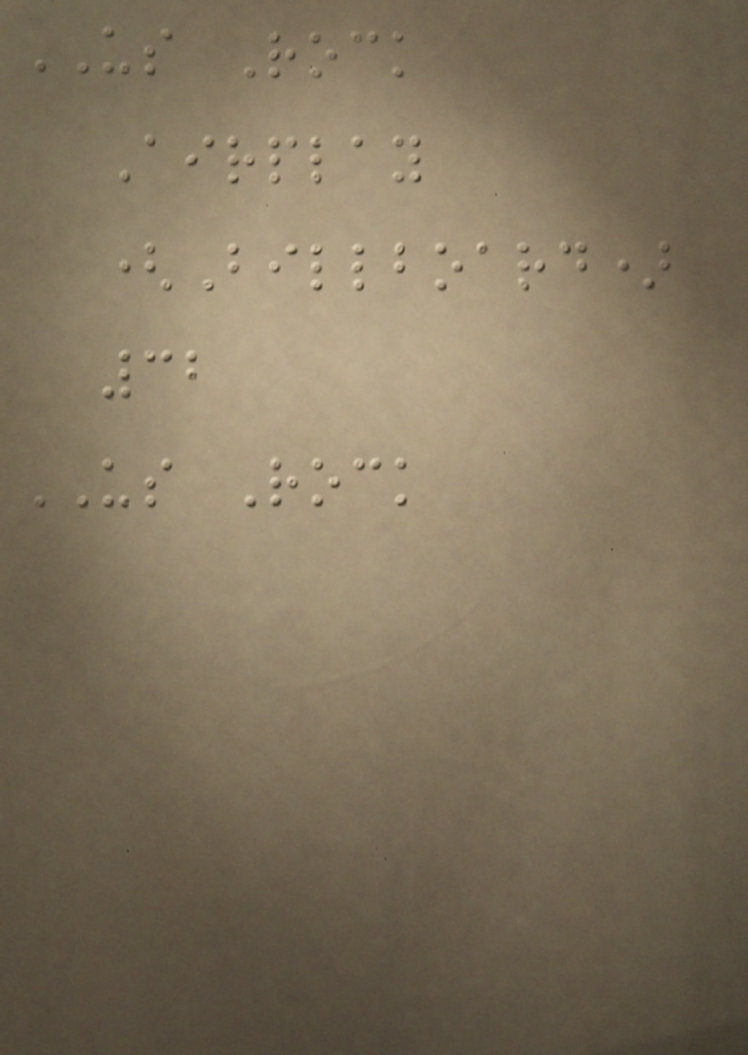US Rock
Airplay
(Billboard)
32
US Rock
